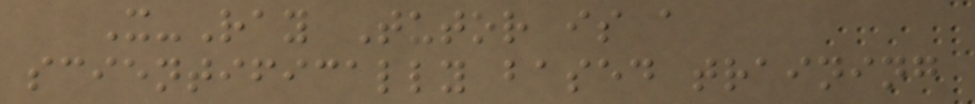X-Ray Tutor is a
scientifically based training
